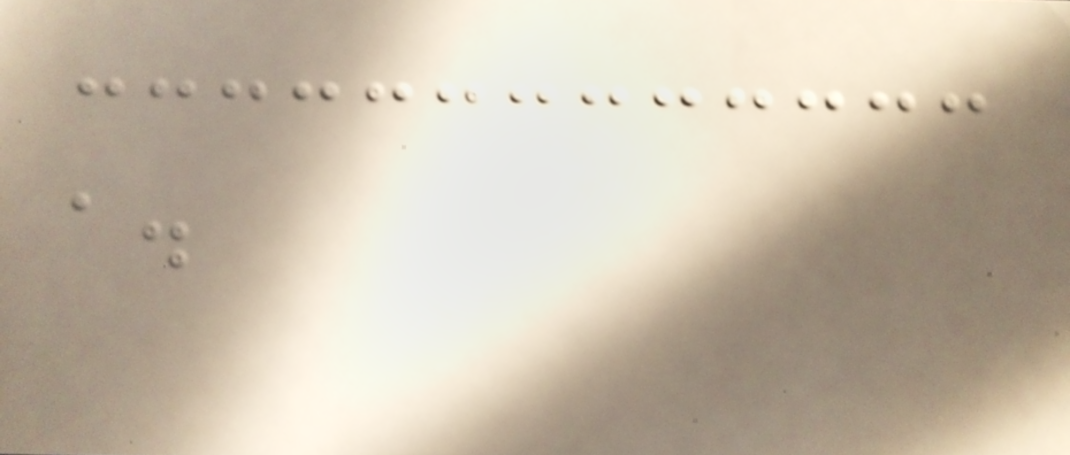a.
